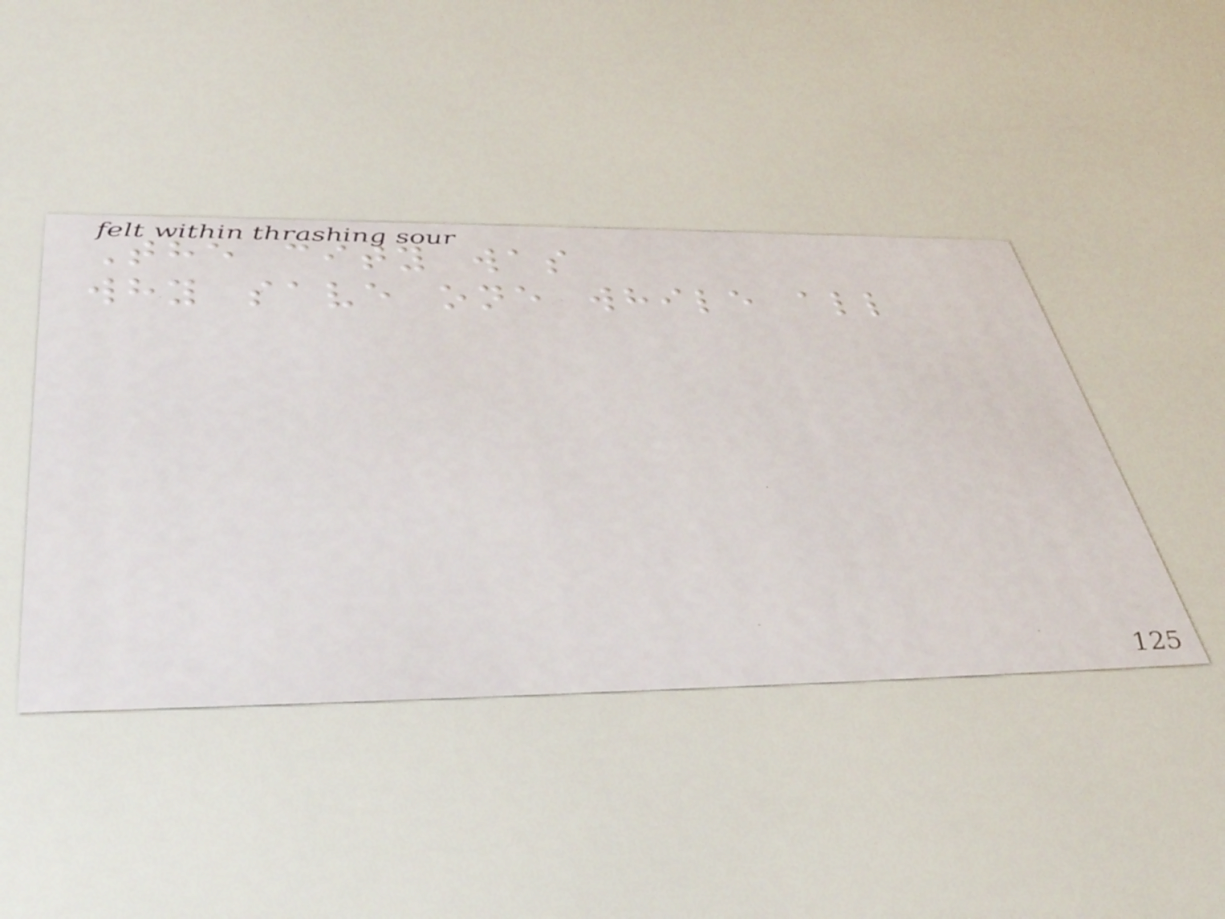The city was
why save one while all
